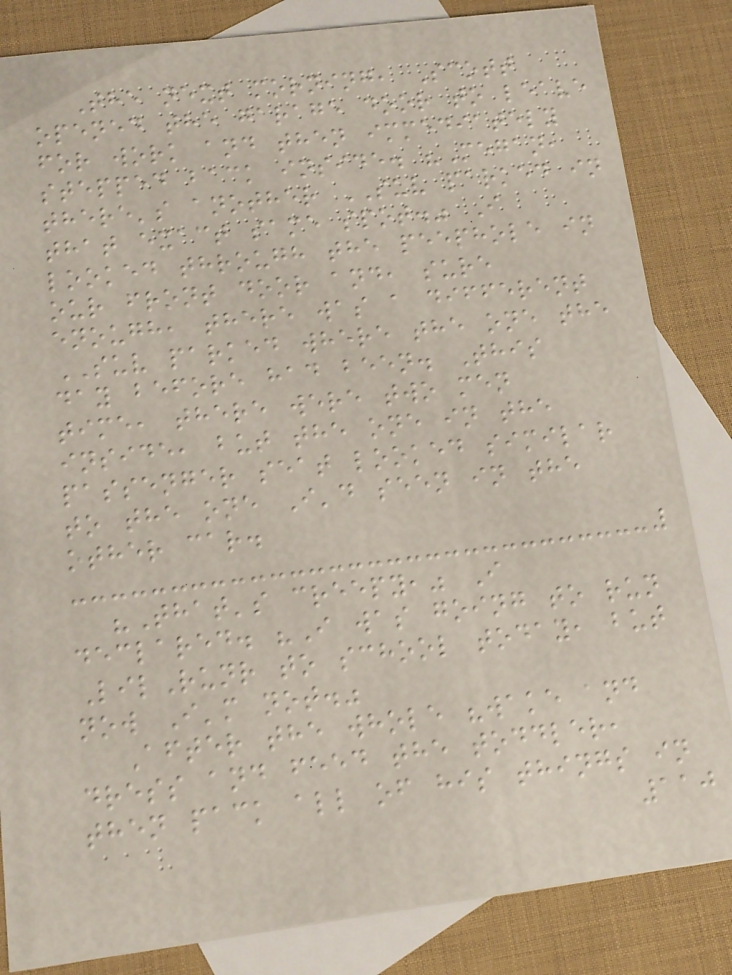The next morning, Scott
opened the garage door to leave
for work and then immediately
stepped back inside. "Megan,
there's another SUV parked in
that exact same spot." I
looked through the peephole in
our front door and, sure
enough, there was a different
SUV parked where the one the
day before had been. This
time, there were two men
inside, but the one in the
passenger seat looked similar
to the one I'd seen in the
other car.
"That's creepy," I
declared. "I was going to run
LilRunr to school today, but
now I'm not."
After the whole "wake and
dress and feed the toddler,
then pack all of his things in
110
